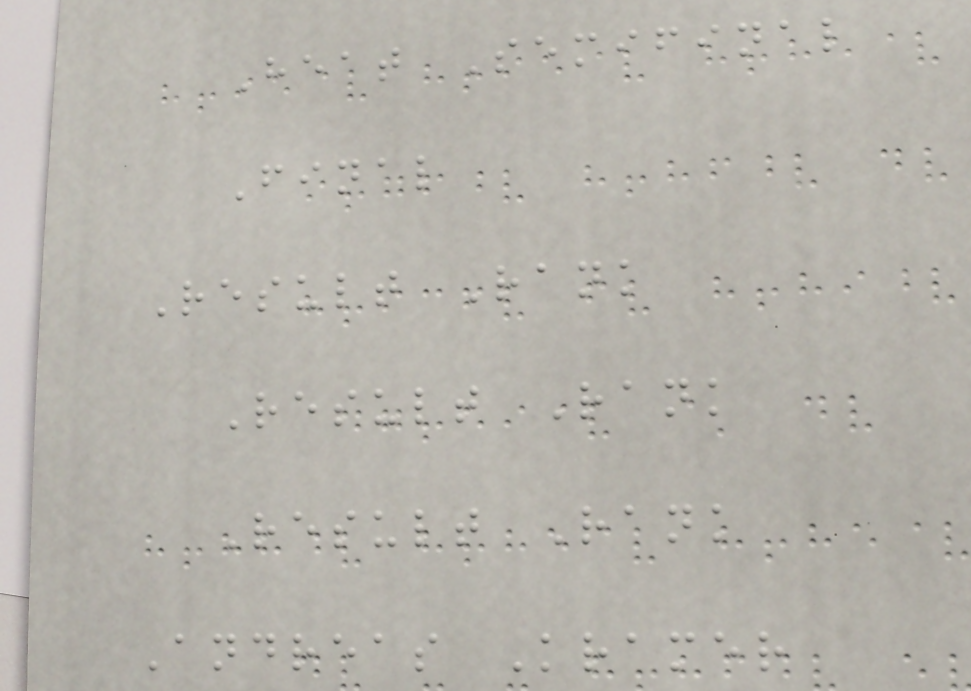Heat Semifinal
Final
Result Rank
Result Rank
Result Rank
Andreas Kramer
